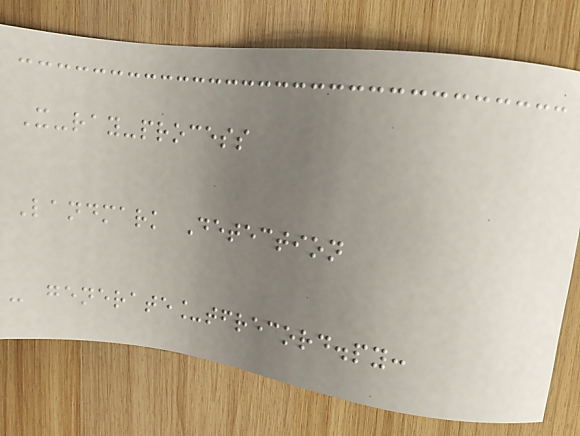X-ray-process
Landmark Detection
- generate_tfrecord.py:
